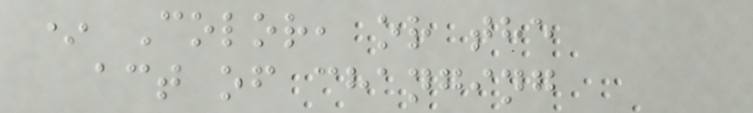* Color, or the
act of changing
